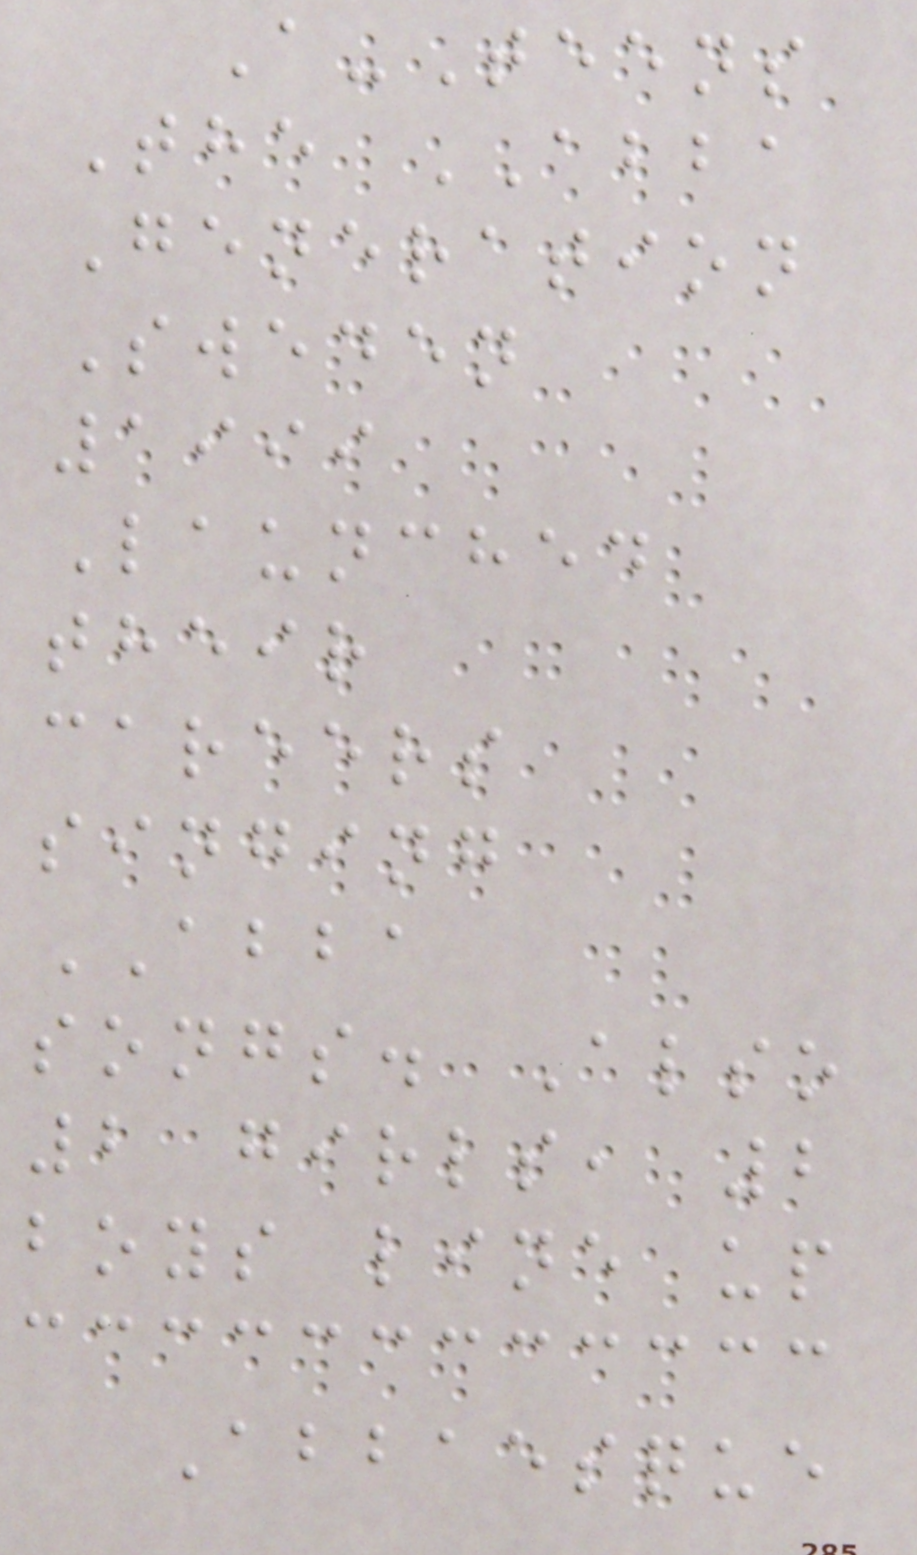A-Teens
The ABBA
Generation
Sweden
1999
Launched
their
careers
singing
ABBA
songs. Also
2 girls, 2
boys line up
Abbaesque
